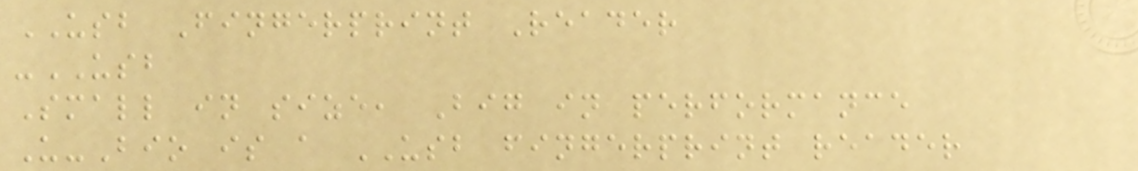USB Fingerprint Reader
-USB
Small in size, Big in performance
U-Bio is a USB fingerprint reader
